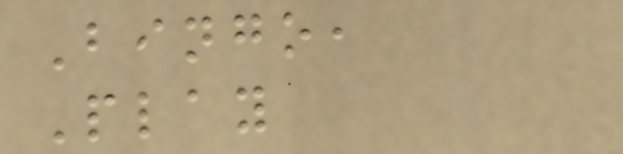Bingo,
Play
